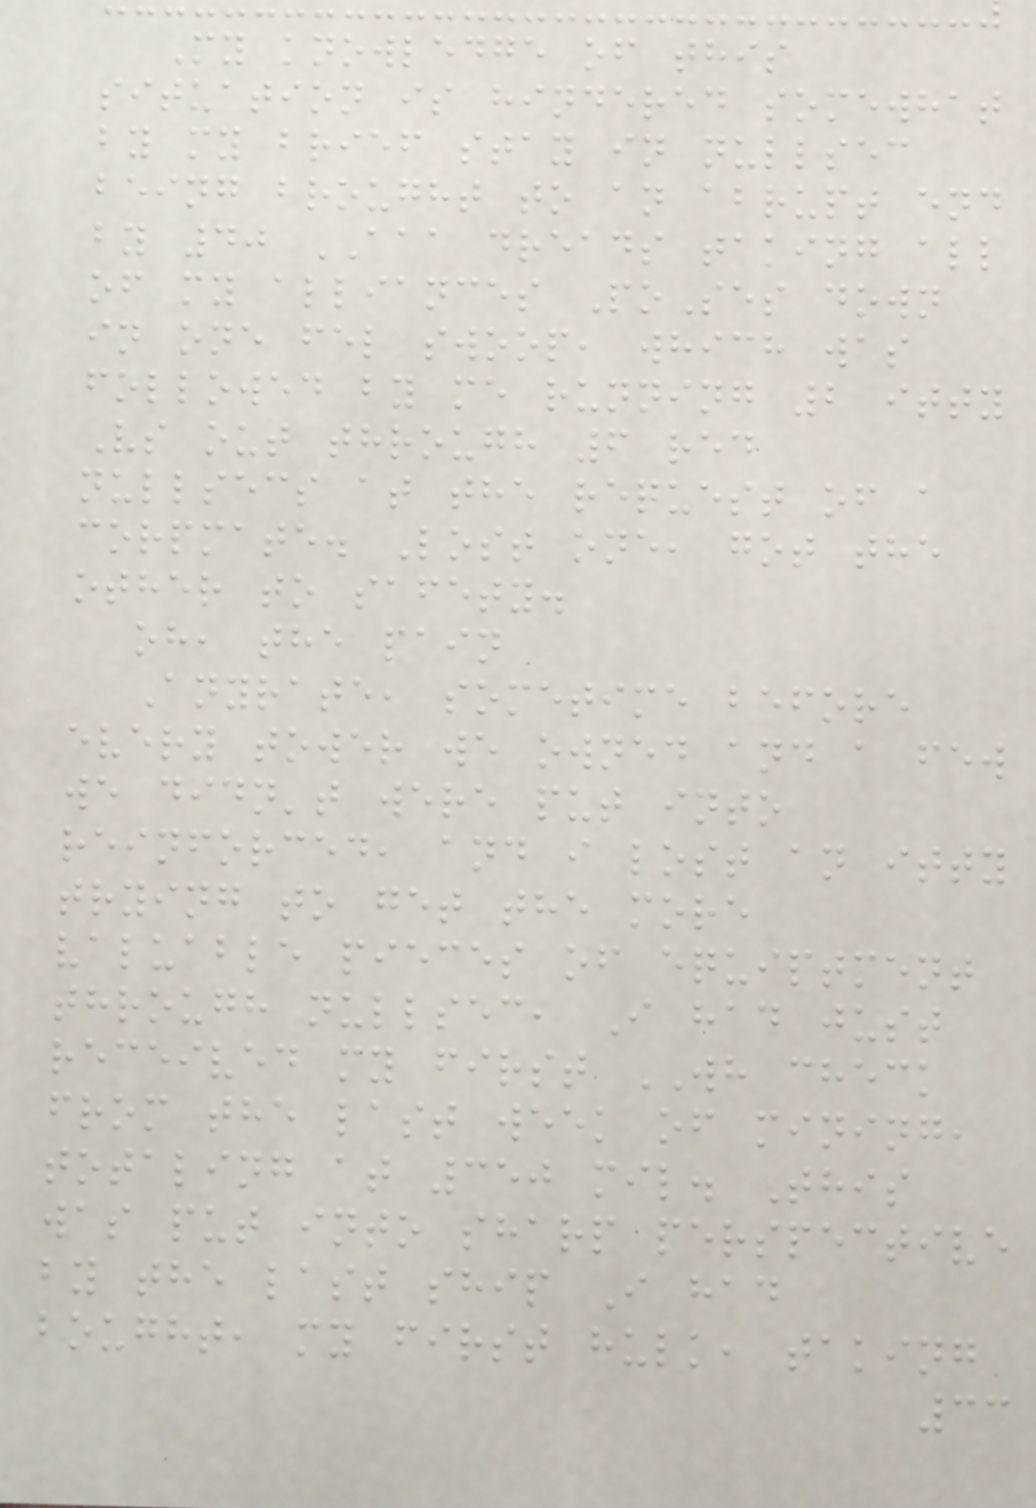My knowledge of this
situation is hindered somewhat
by my brief stay in nullsec
being brought to an abrupt end
by 40 AAA dreads taking all
of my alliances PoSes down
in one fel swoop, which was
followed by me running 2 itty
Vs out through 6 red
nullsecs at the request of a
corpmate. Lost one, got the
other to safety.
oh, the pain
Anyrate, sometime before
every tower we owned and a few
we didn't were put into
reinforced, and i lost an itty
trying to get the more
valuable pieces of equiptment
through nullsec, I had just
received my first WH check
from the last week of mining,
totaling at 350 mil. This
was put into sharp perspective
by the last ship I had
bought, my first hulk, taking
33
